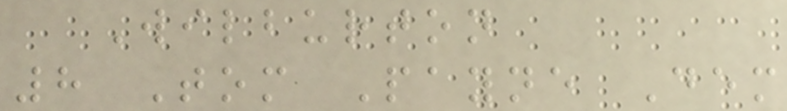Wilburton
8 Tom Payne Dem
